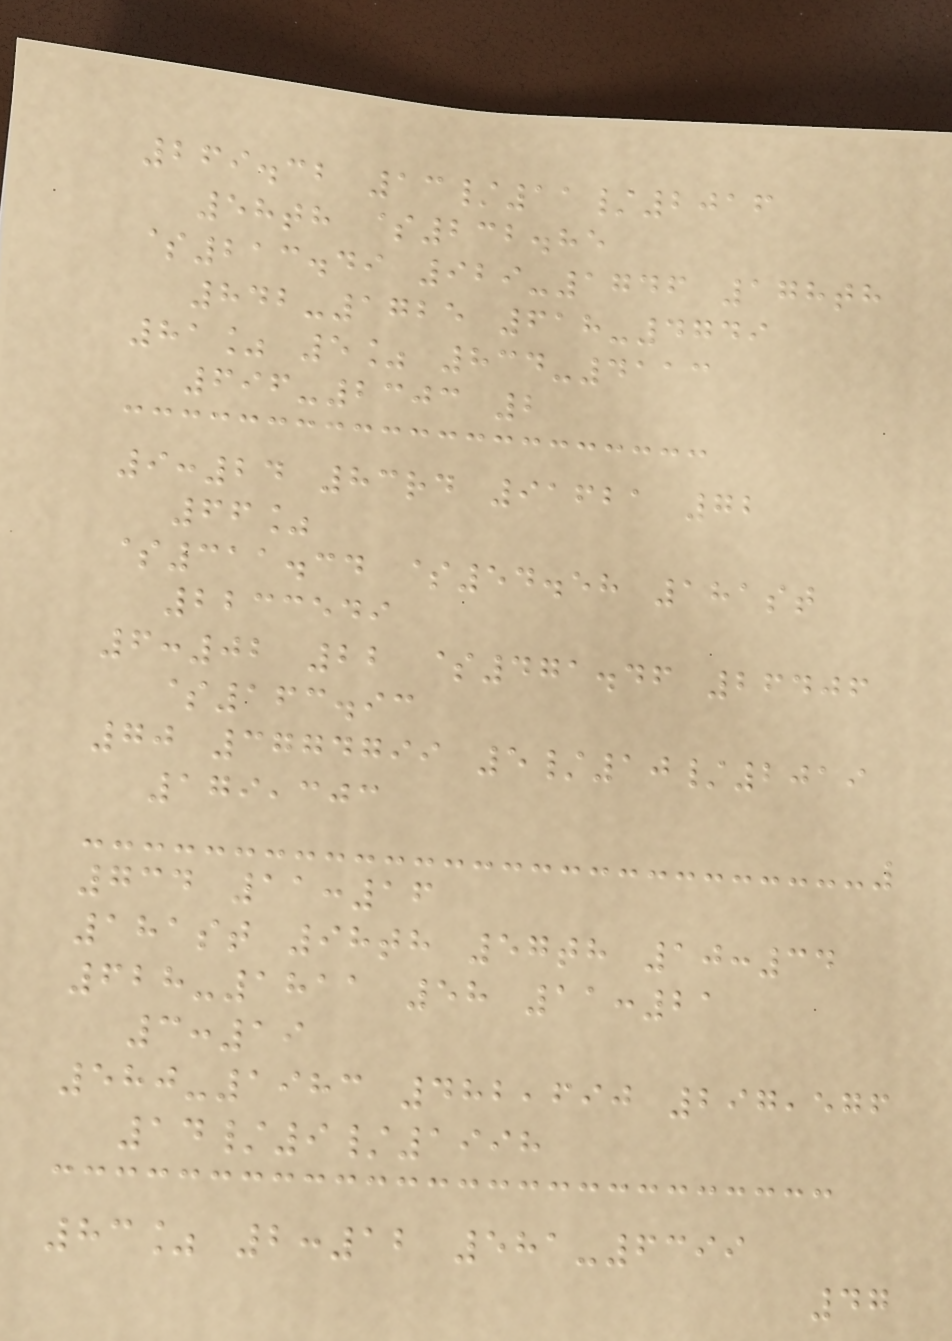269.32 13/11/2016
58th $232.85
$213.49 929-1746 178th
842-1725 618-4749
81% 5% 834-4113
696-2303 2
9:24 83rd 91621 72
66%
$311.34 $54.58 181st
2233549
6:02 22 $471.46 26406
$163.93
70 3774799 5/10/2019
179,303
734 11:16
181st 98th 57th 10:34
628-1811 58 11:21
3:19
580-1983 482,690 297,576
14/9/1998
83% 2:12 581-6399
47
